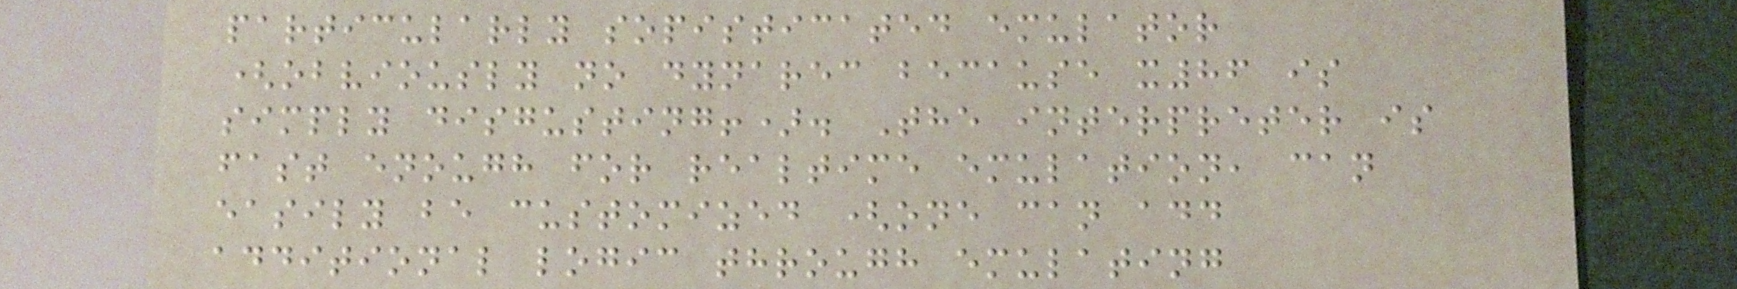particularly sopisticated emulator
(obviously no dynarec because x86 is
simply disgusting!). The interpreter is
fast enough for realtime emulation, can
easily be customized (one can add
additional logic through emulating
